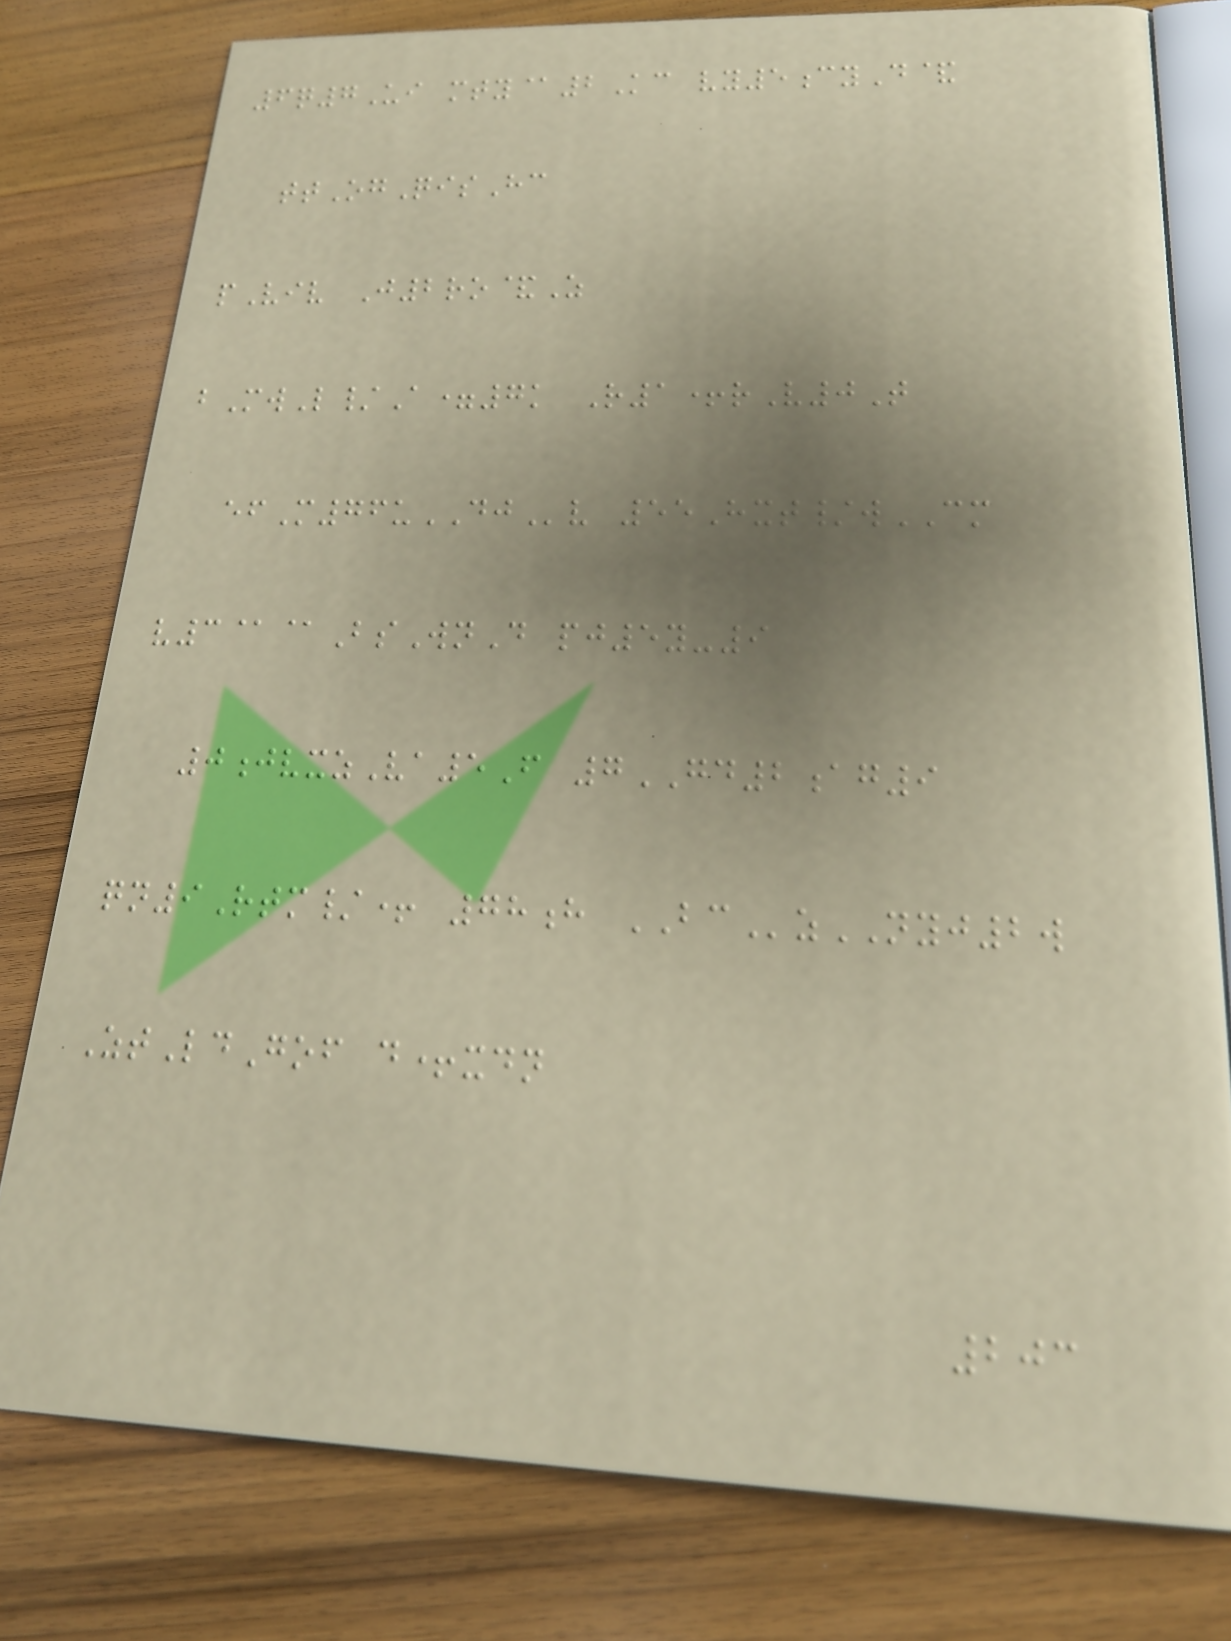6q7Ui mty@2Kc vy5cyD&
ttOgQisHc
pViv J2ro&Z
bMwL/A=7k R1+rV0T
efM76uDJv 55Hxt/wCM
v3@@BsWnD pj5y-9
0jvxzVa5F 7GD2ag9
qn9Rtm/+ 78h BCzNYJ2w
ZtLdGof d+xdn
203
